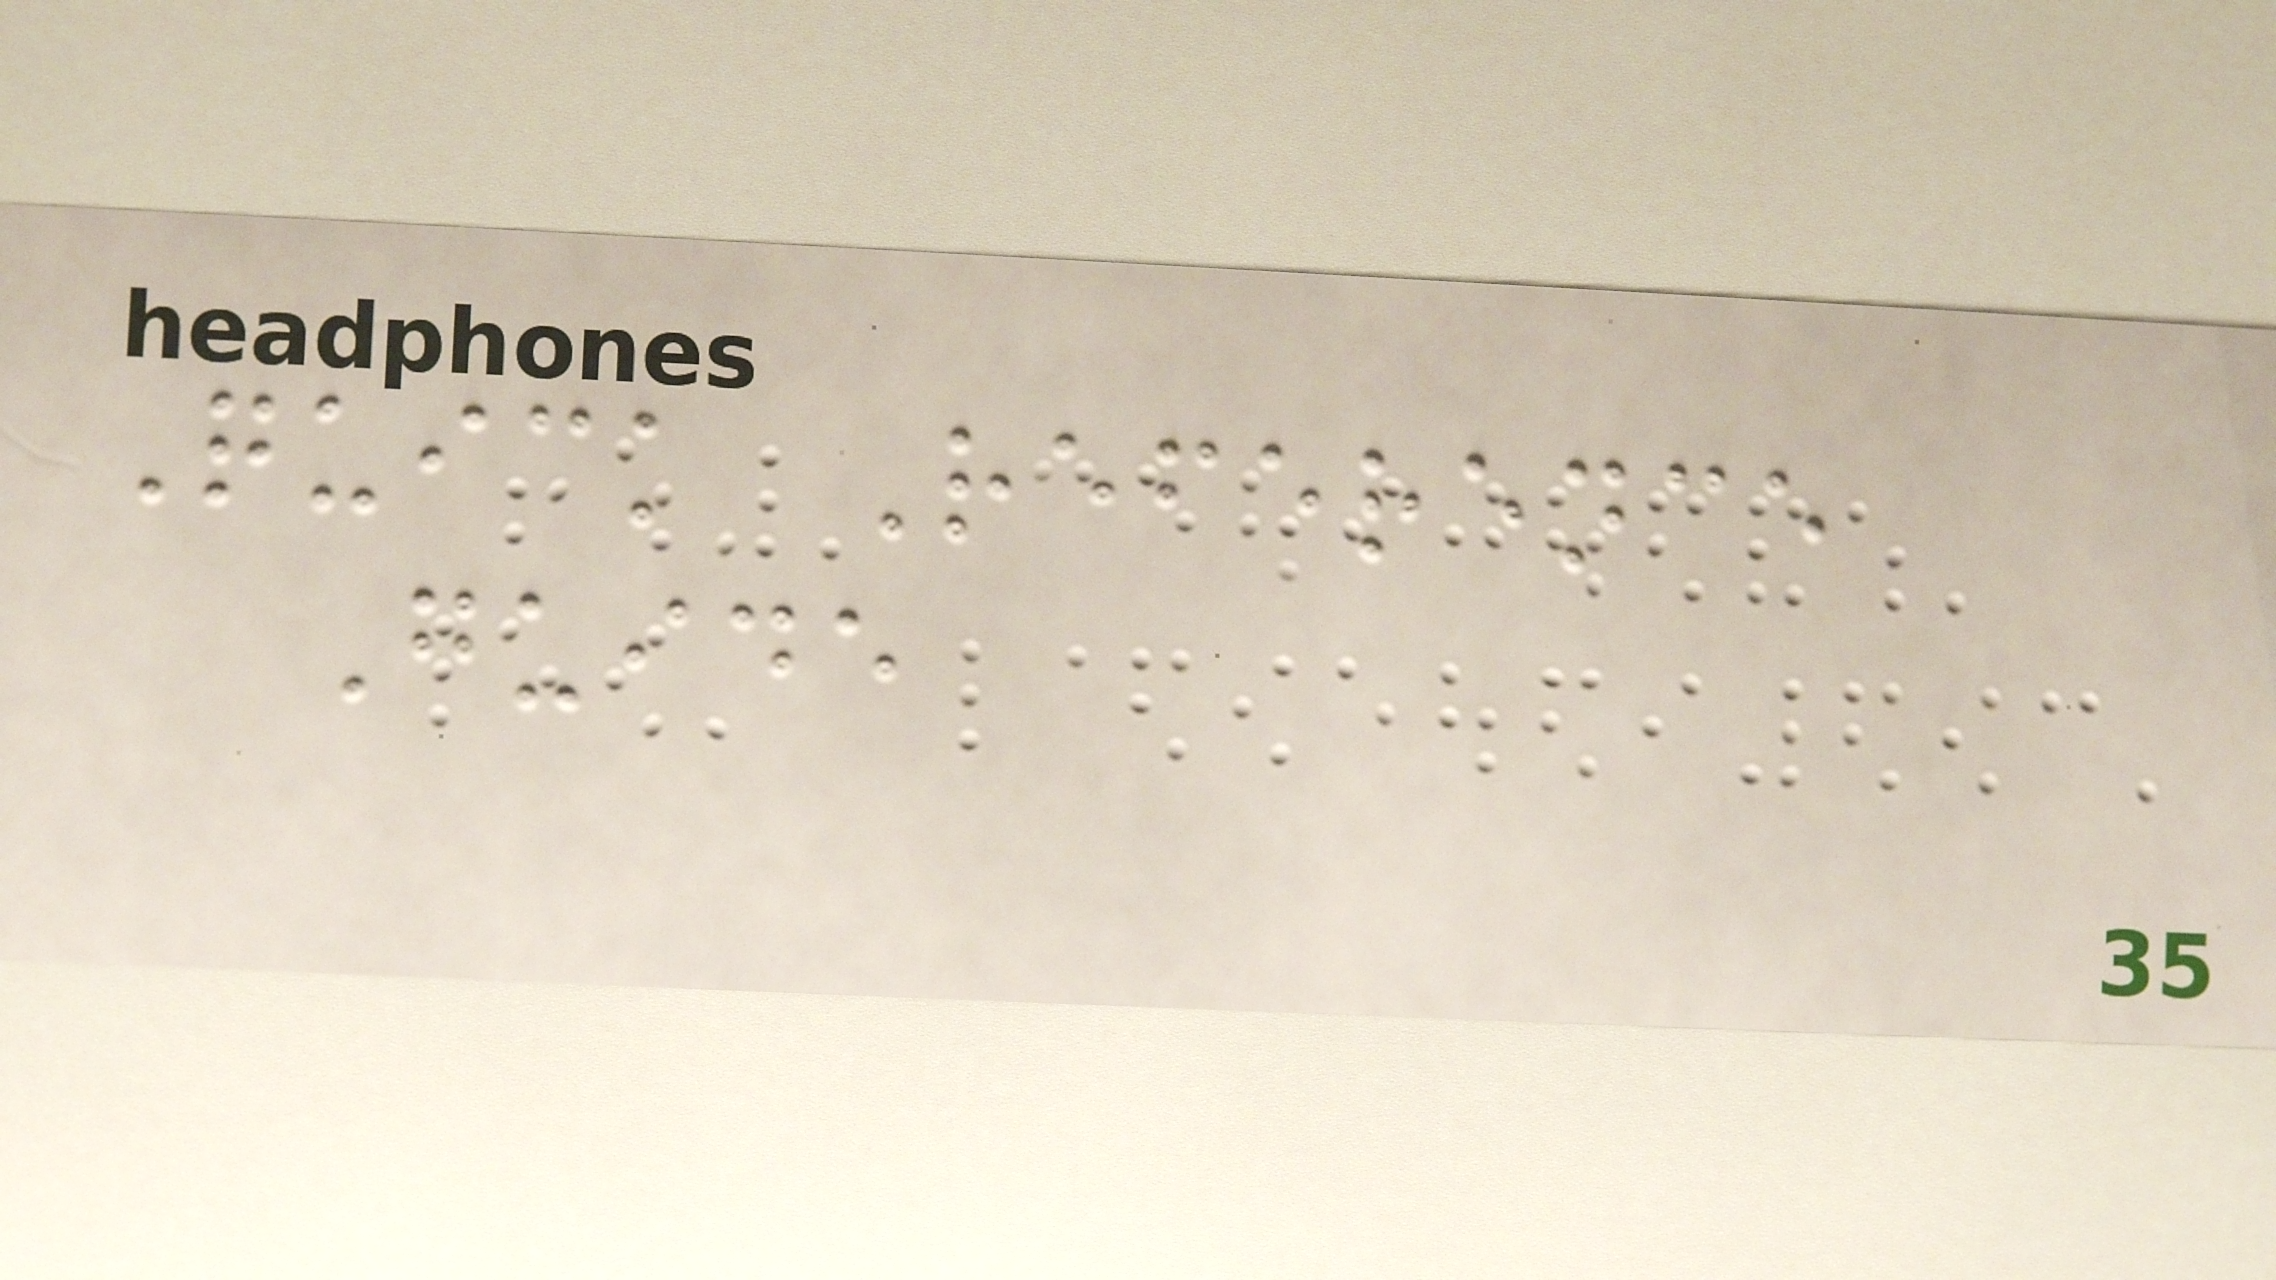Quick Reference
Guide
